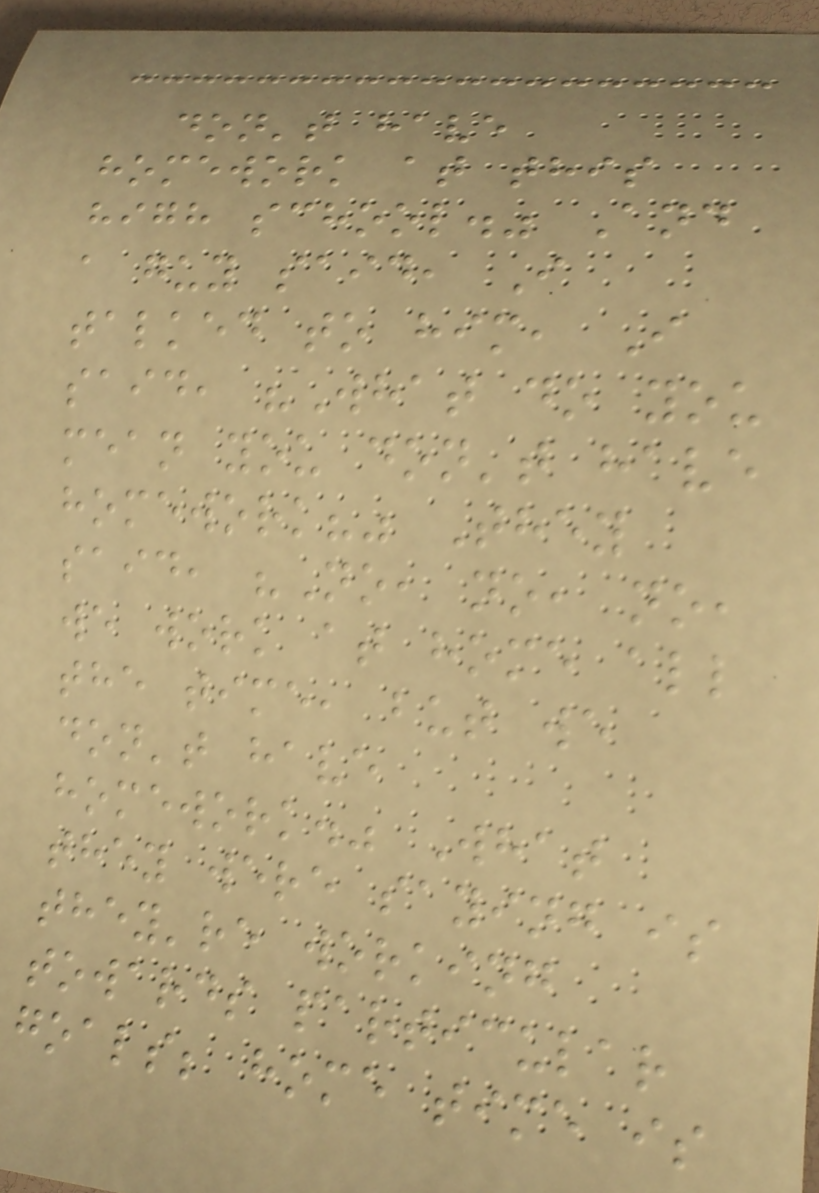don't have
homework at this
high school." And
a guy said, I
talked to him, I
said, "What do you
mean you don't have
homework?" They
said, "No, no, no,
we work at home all
the time, but we
don't have
homework." What
they were saying is
they're working
towards particular
goals; home time is
